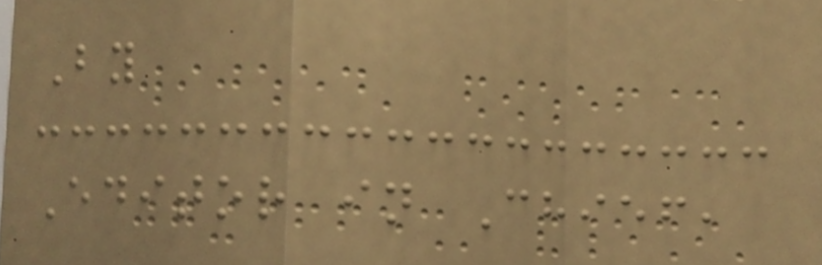By
Editor in Chief,
